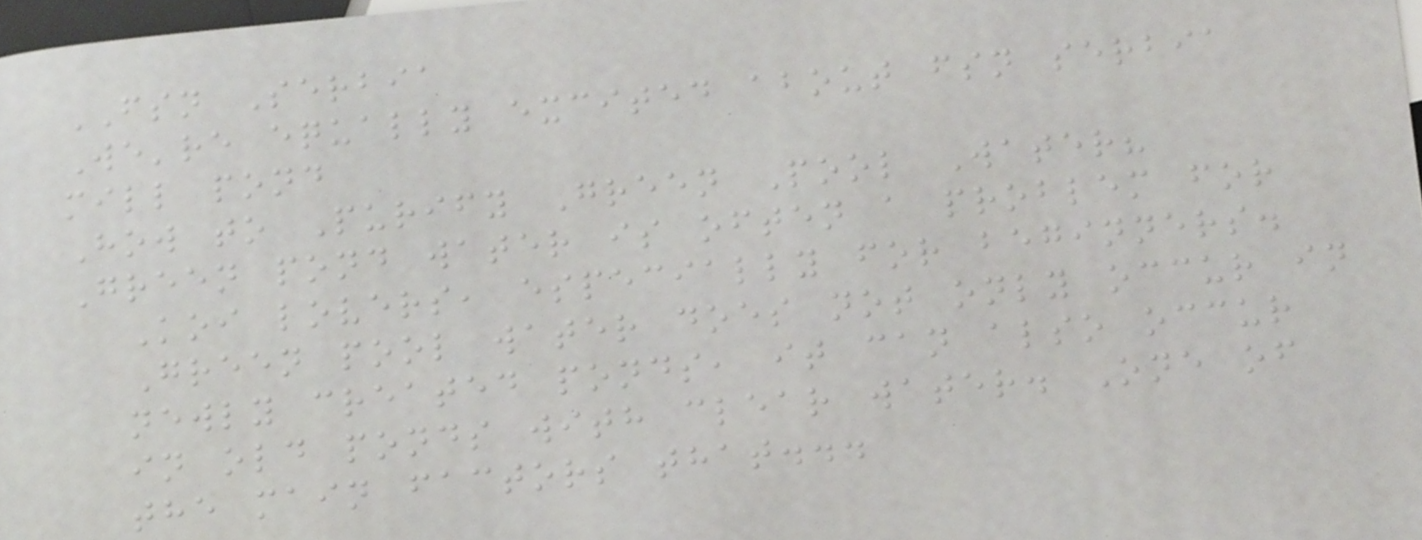FSN Serbia
We're equally excited about fsn serbia
mill pond
How to Purify Green Pool Water?
Green pond water is often a problem for
Koi lovers, especially for beginners.
Green pool water does not only occur in
newly created ponds, it can also occur
in old ponds with clear water. One of
the main factors that...
